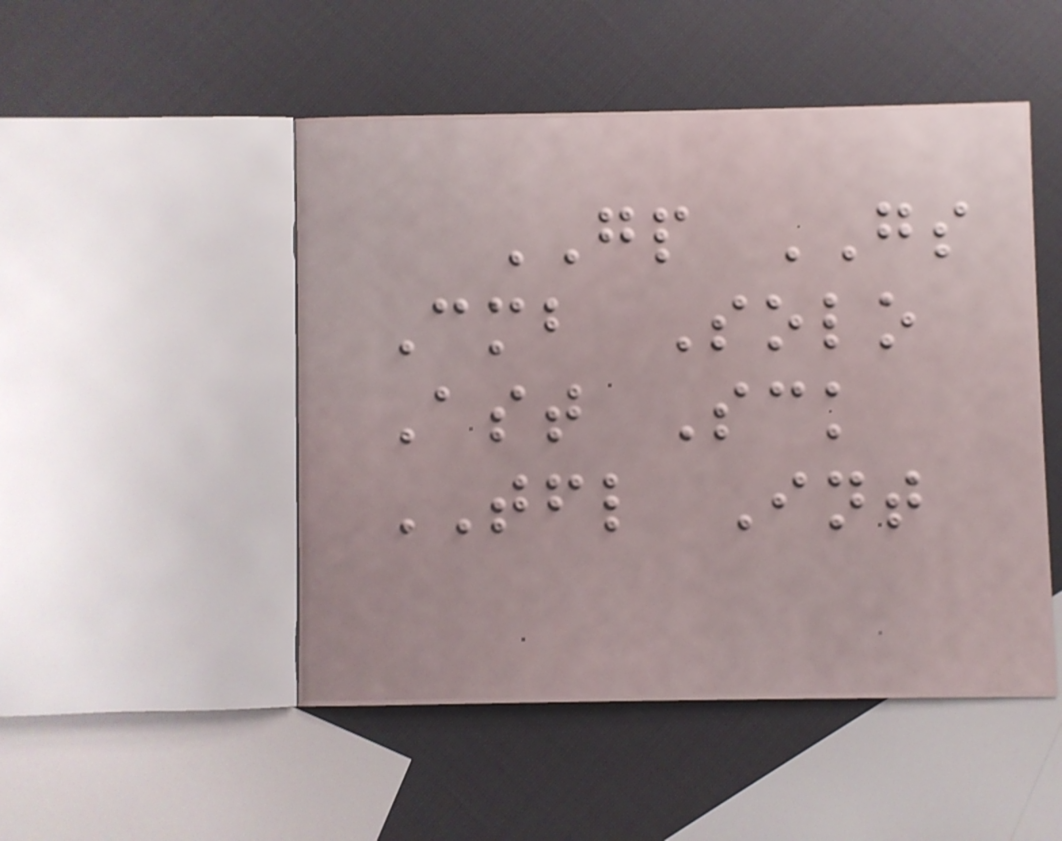GP GS
Cmb Solo
Ast Sck
TFL Int
